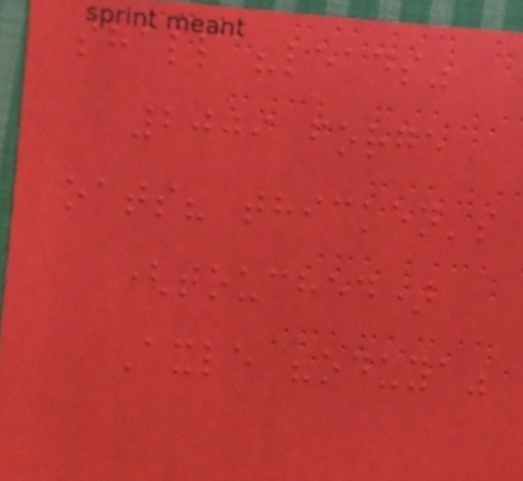shall "leads"
2009 forge
oats? thicken's
(touched)
Axle "oduya"
